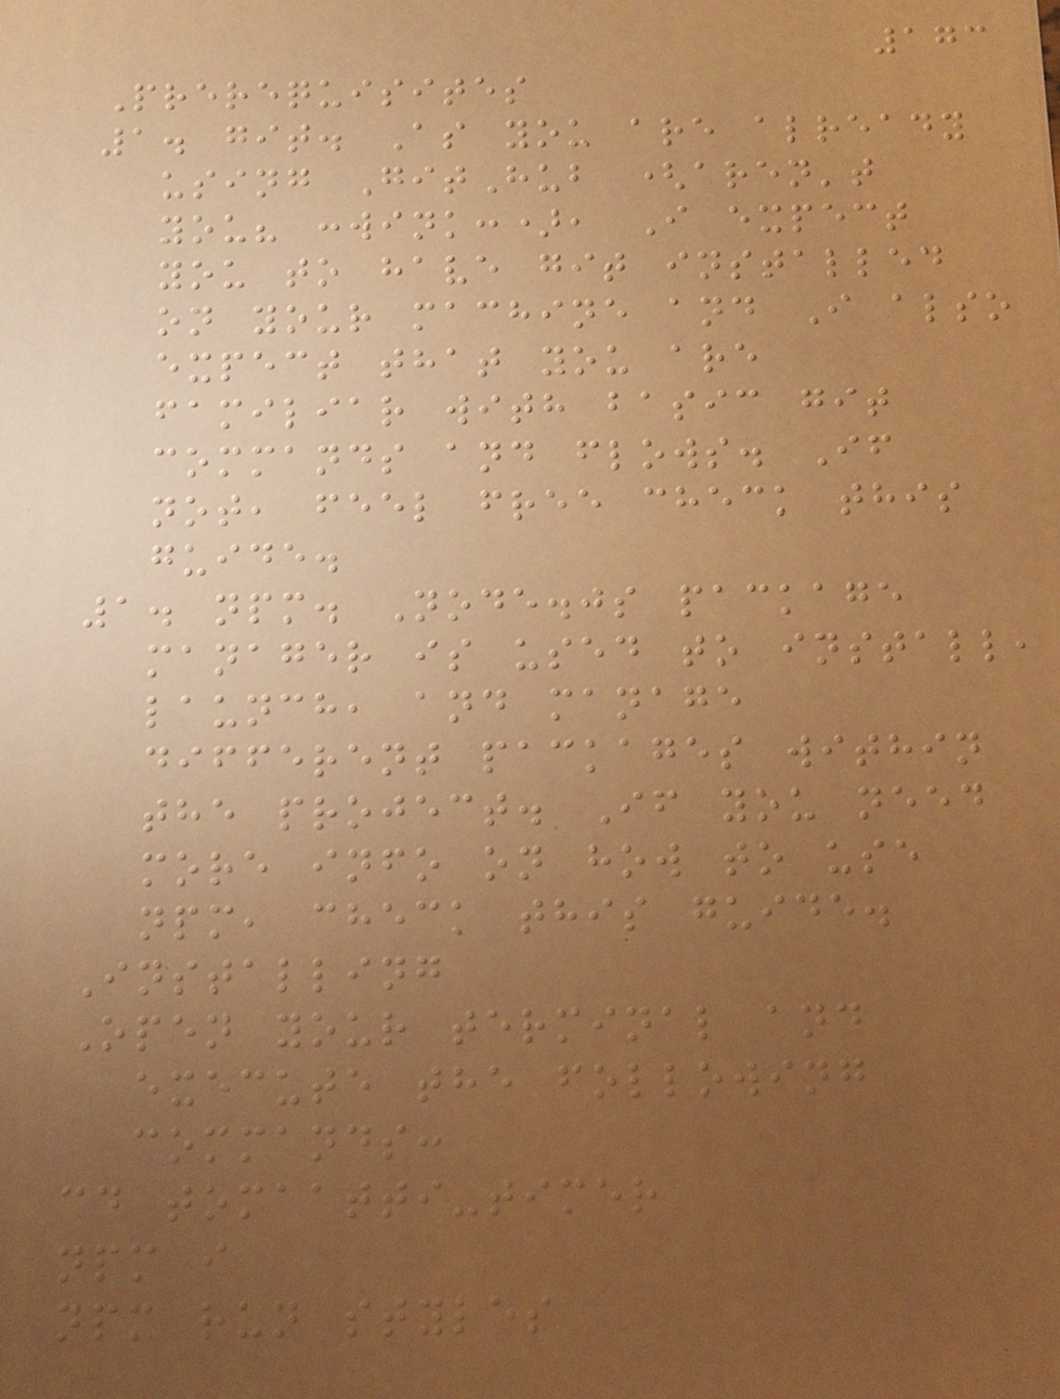173
Prerequisites
1. git. As you are already
using GitHub (aren't
you? :wink:), I expect
you to have git installed
on your machine and I also
expect that you are
familiar with basic git
commands and flows. If
not, feel free check this
guide.
1. npm. Node.js package
manager is used to install,
launch, and manage
different packages within
the project. If you need
more info on how to use
npm, check this guide.
Installing
Open your terminal and
execute the following
commands:
cd tomaatti-timer
npm i
npm run styles
